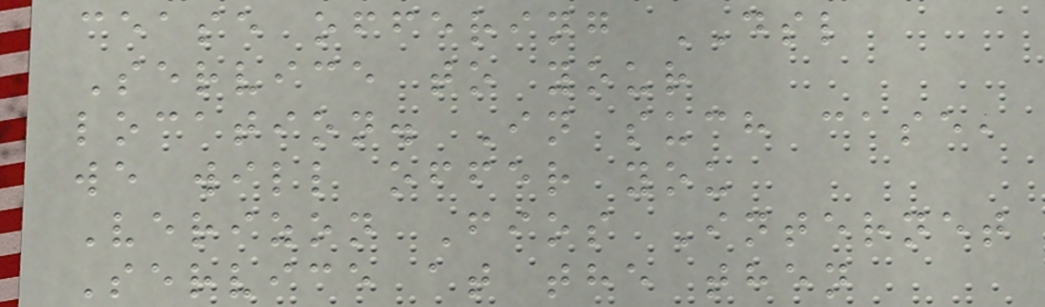cease offering DSL
Service to your
location. In such case,
we will offer you
Verizon Fios Internet
Service at the then
